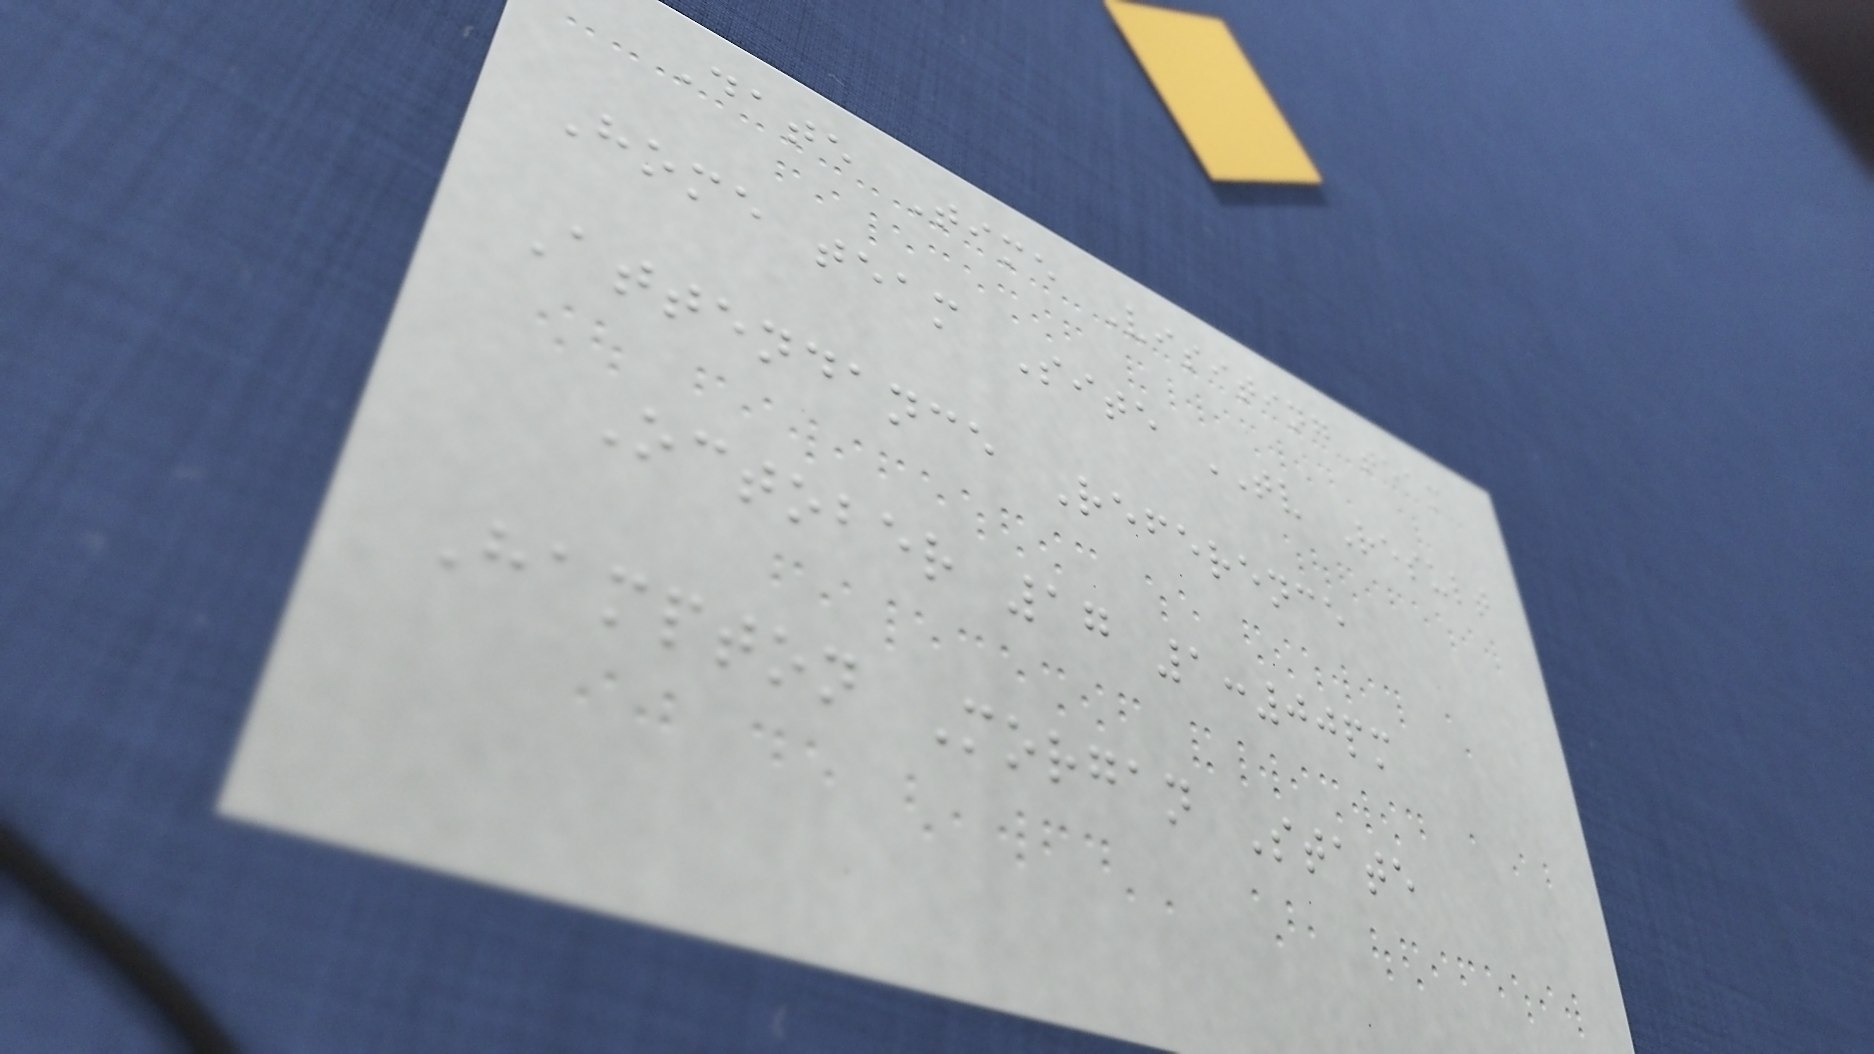Date Time Visiting team
Home team Site TV Result
Attendance Reference
October 17 1:00pm
Hampton Morgan State
